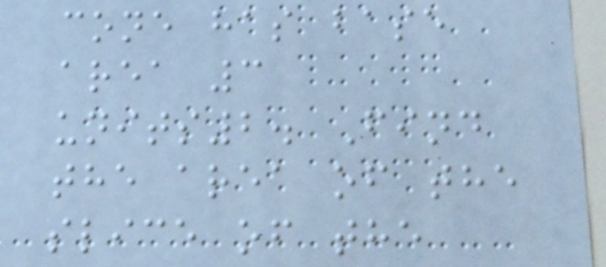cone has base
area 3
units2. Find
the area of the
slice of the
